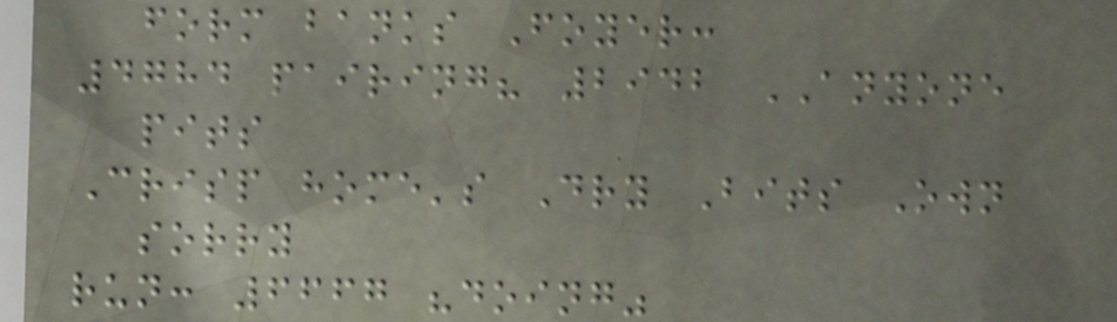form banks Foyer:
4784 pairing? 2942 ANYONE
pits
Crisp home's Dry Bits Own
sorry
run: 6667 "doing"
